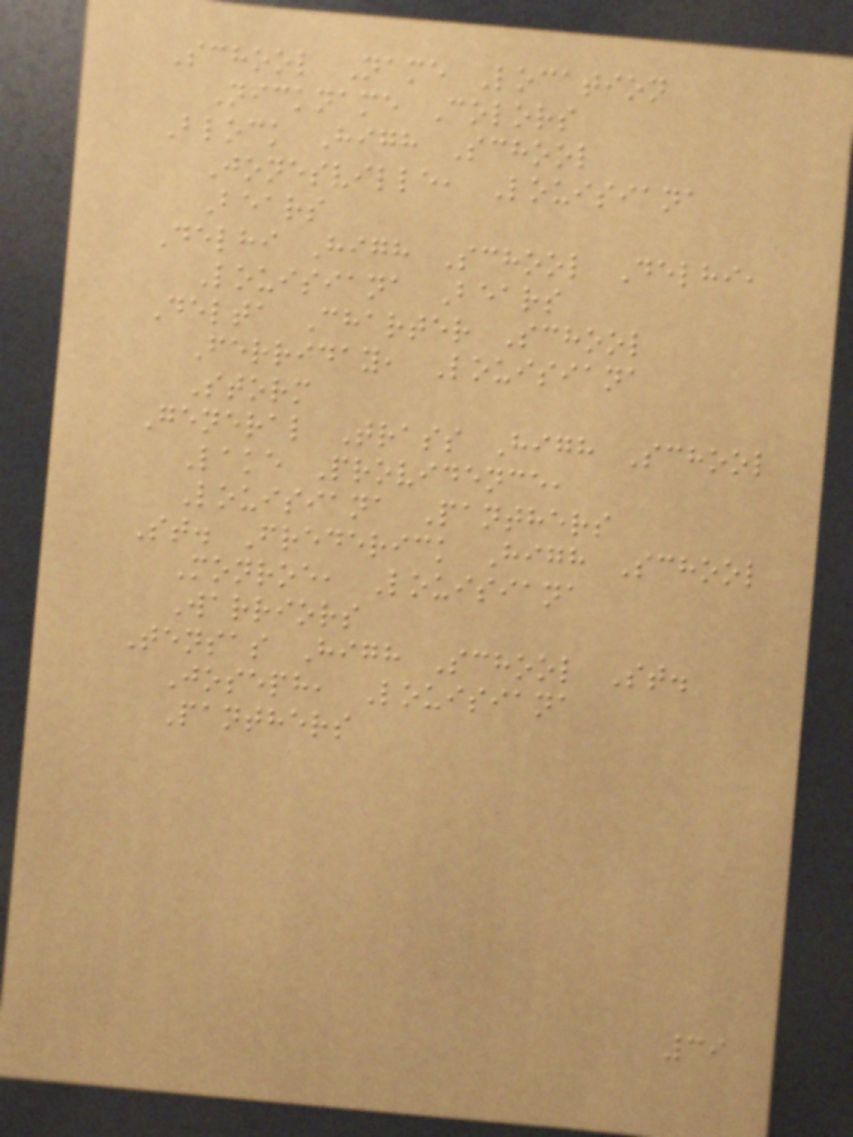School Name Location
Nickname Colors
Block High School
Jonesville, Louisiana
Bears
Delhi High School Delhi,
Louisiana Bears
Delta Charter School
Ferriday, Louisiana
Storm
General Trass High School
Lake Providence,
Louisiana Panthers
St. Frederick High School
Monroe, Louisiana
Warriors
Tensas High School St.
Joseph, Louisiana
Panthers
39
